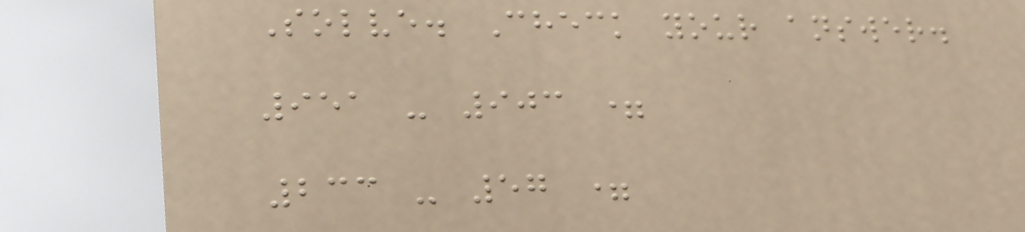Solve. Check your answer.
951 - 903 =
233 - 57 =
